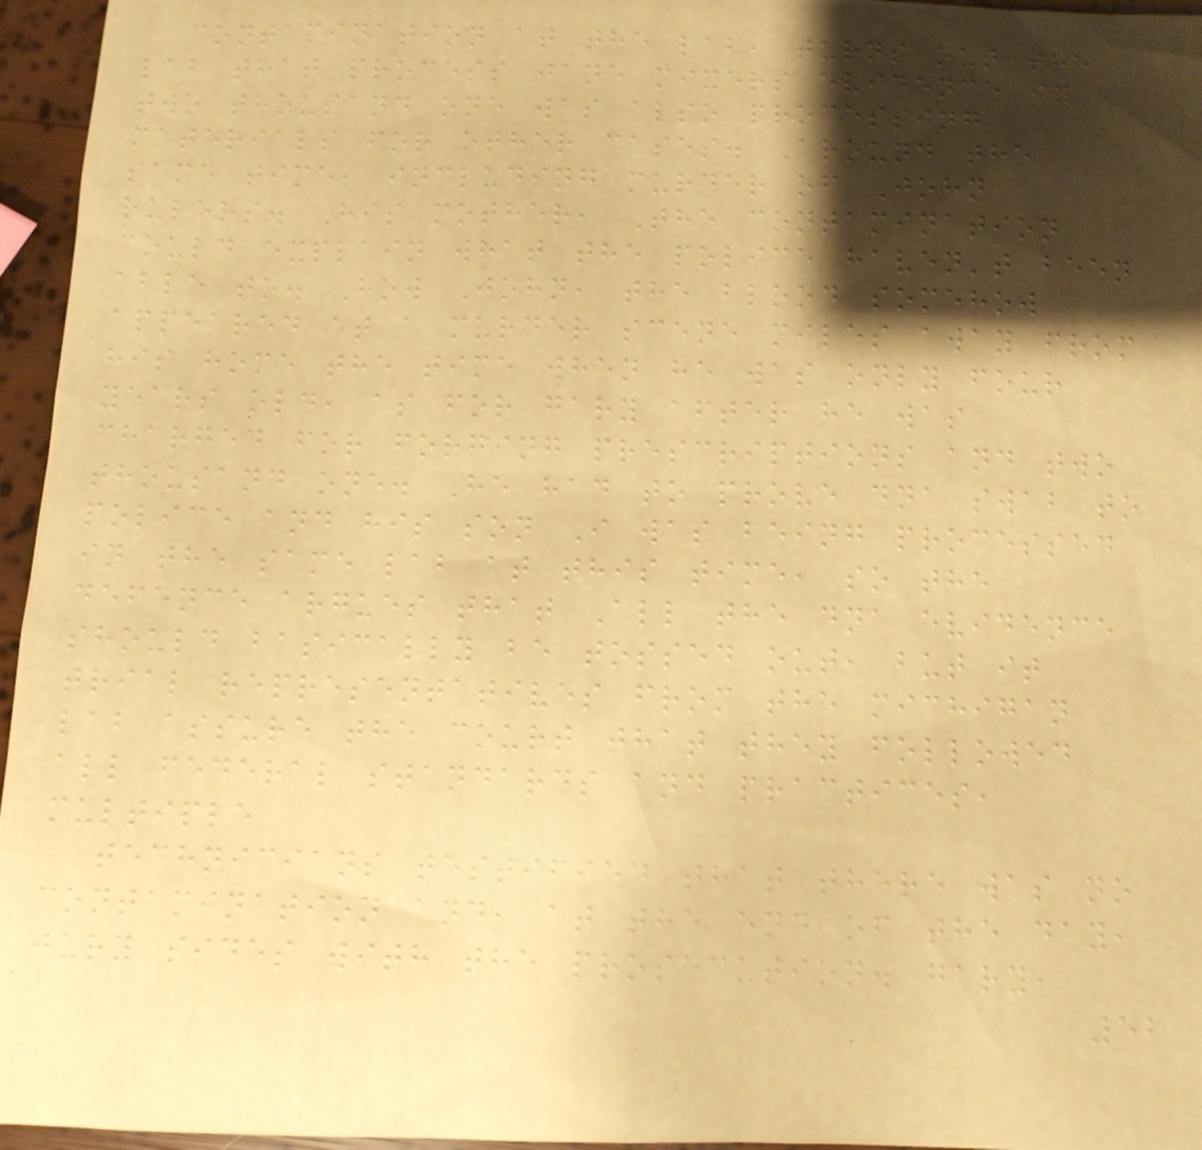contamination at the lab, turns out the
lab that process jane mixers evidence in
two thousand one was also processing
materials for other cases. Around the
same time, including murder of John
rulers. His mother, The contamination
could explain what the police haven't been
able to. How John, the blood somehow
appeared at a murder scene miles away from
his home the time when he was only four
years old, as for gary after he was
charged for forging prescriptions and two
thousand one. He had to prove dna swab to
police and his son I was being processed
in the same lab at this time, so the
defence argues that All the dna evidence
should basically be tossed out, but it
trial representatives from the michigan
lab assure the court that they followed
all federal standards and practices,
multiple
technicians testified that there was no
contamination and, at the end of the day,
jury sides with the prosecution. gary,
52
